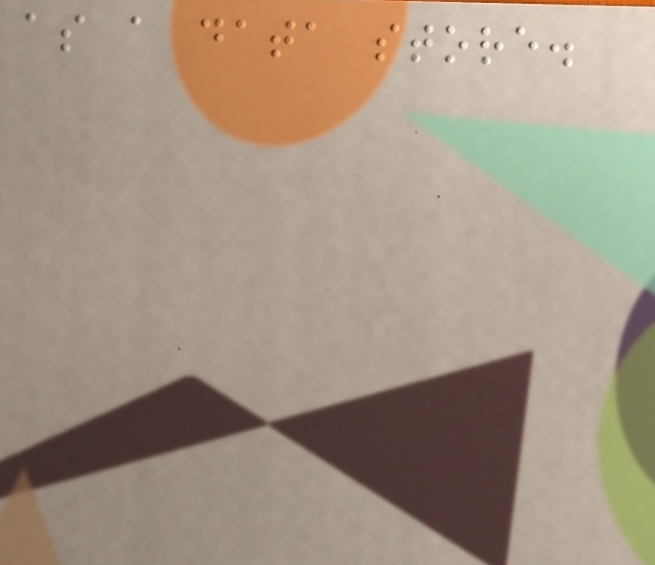as a data store.
